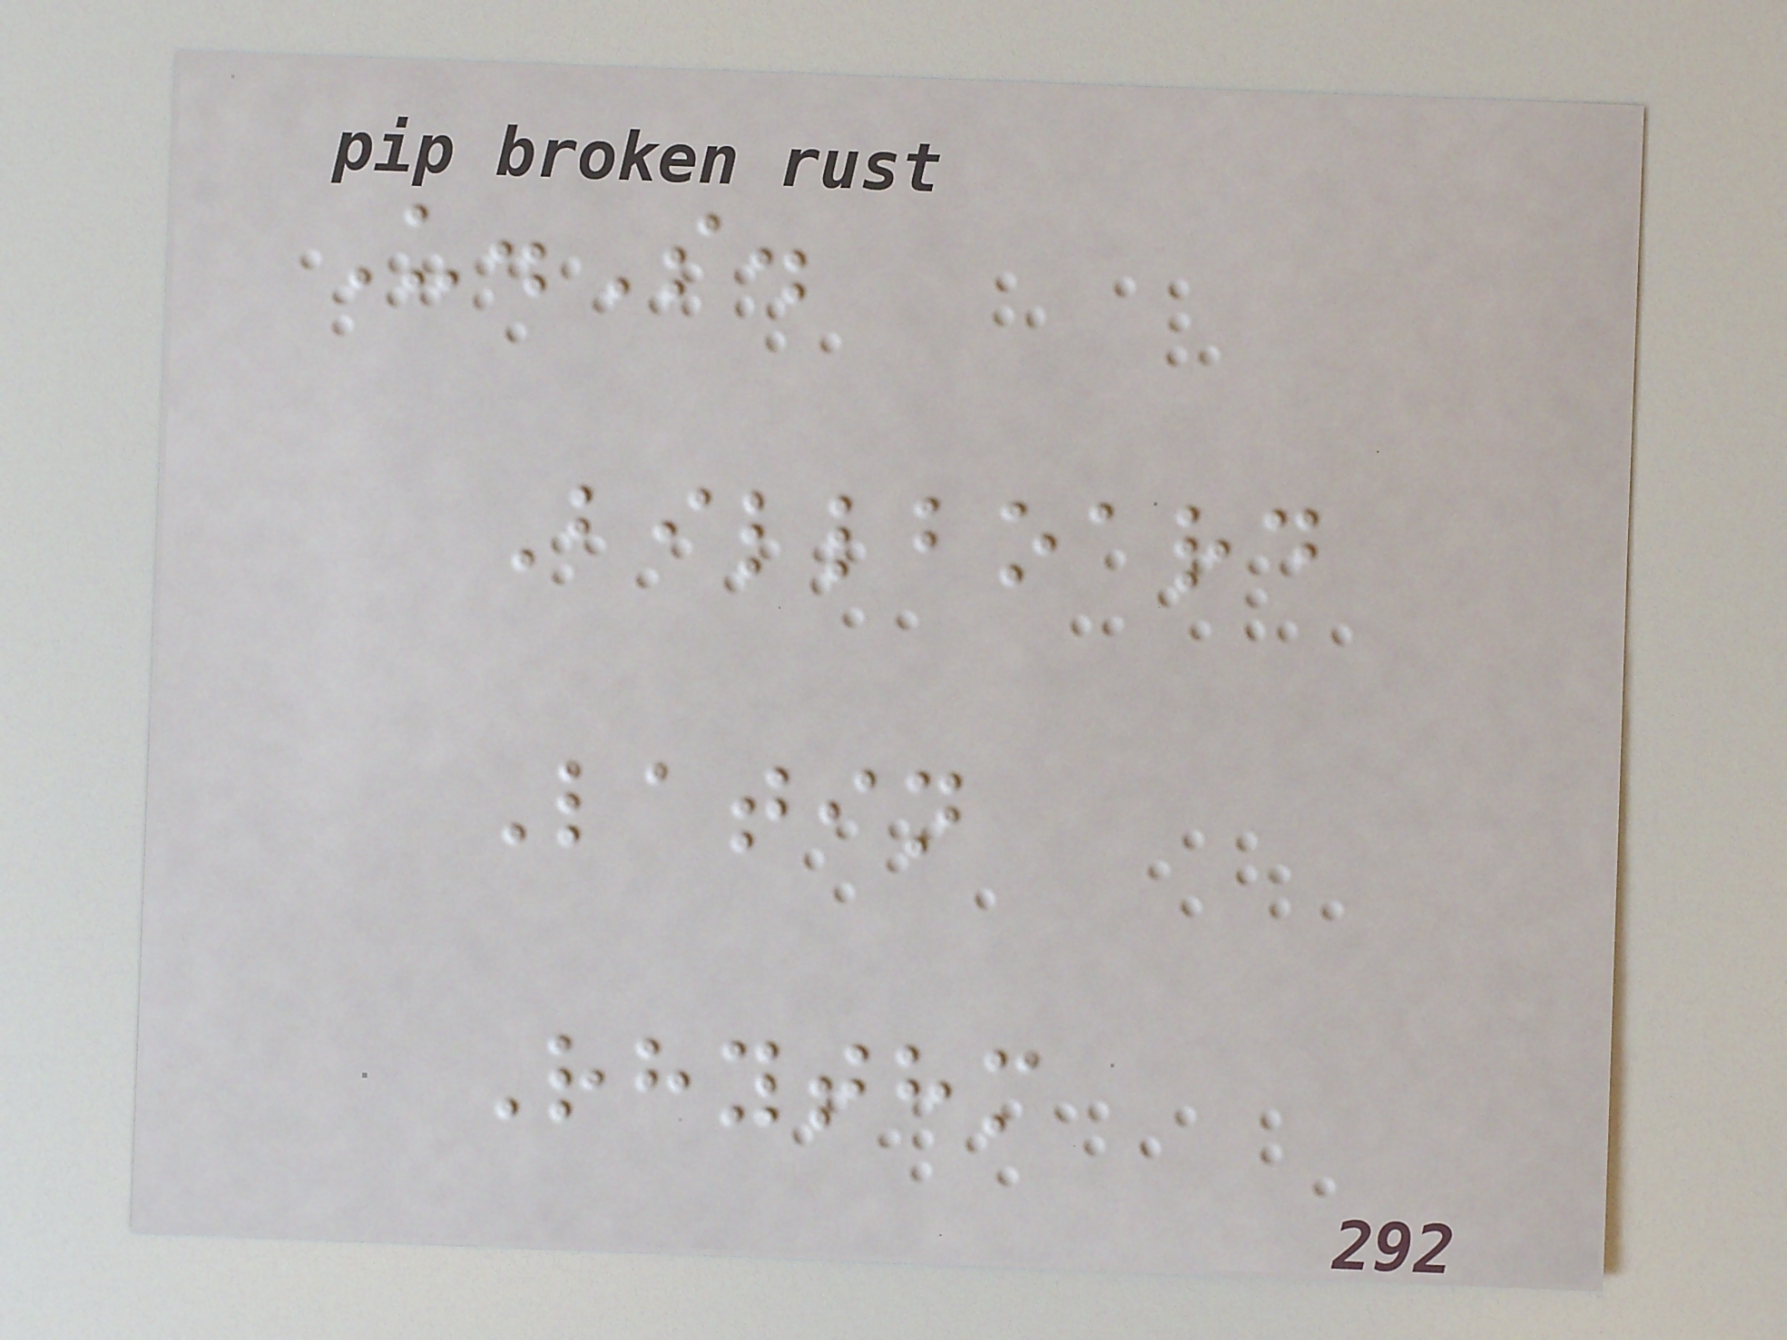U.S.
Billboard
Latin
Rhythm
